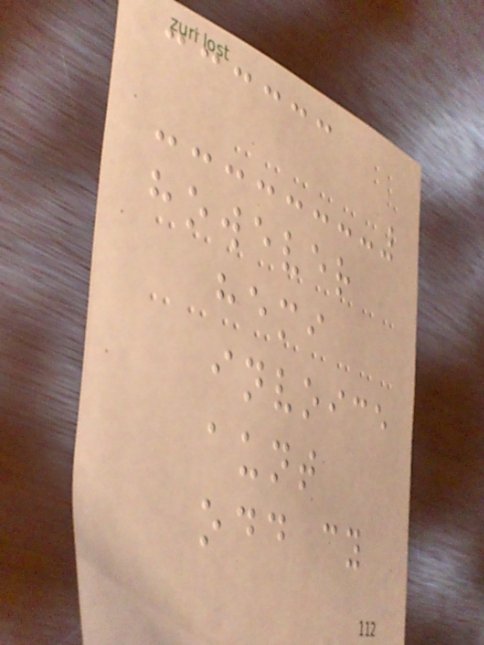however
hemi
invoice
aunt
odd cy
